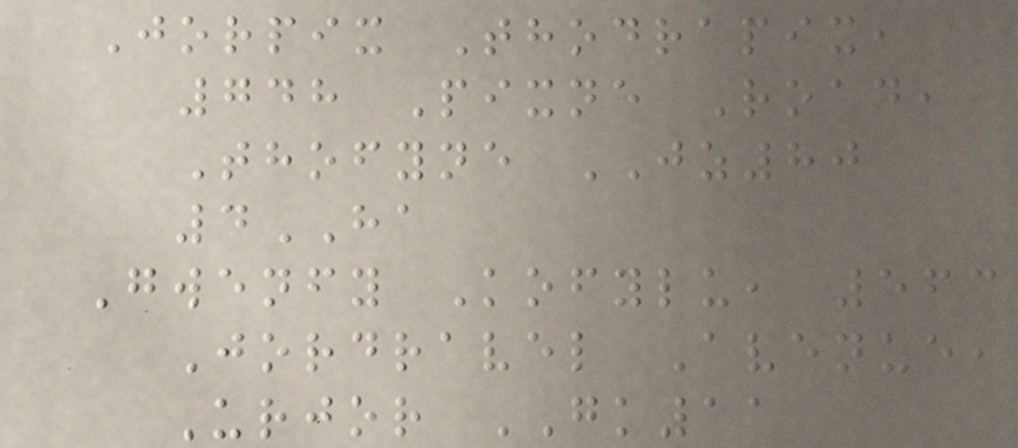Jorpix Thodrapix,
748 Pixne Road,
Thofyne JZ80
4HA
Gwenfy Kofylu, 563
Jordravel Avenue,
Urjor GK11
